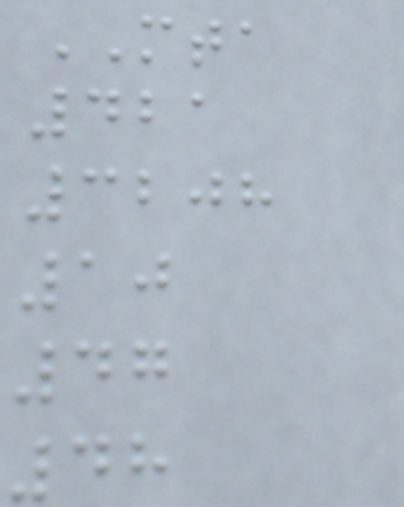MTA
421
3208
10
47
48
